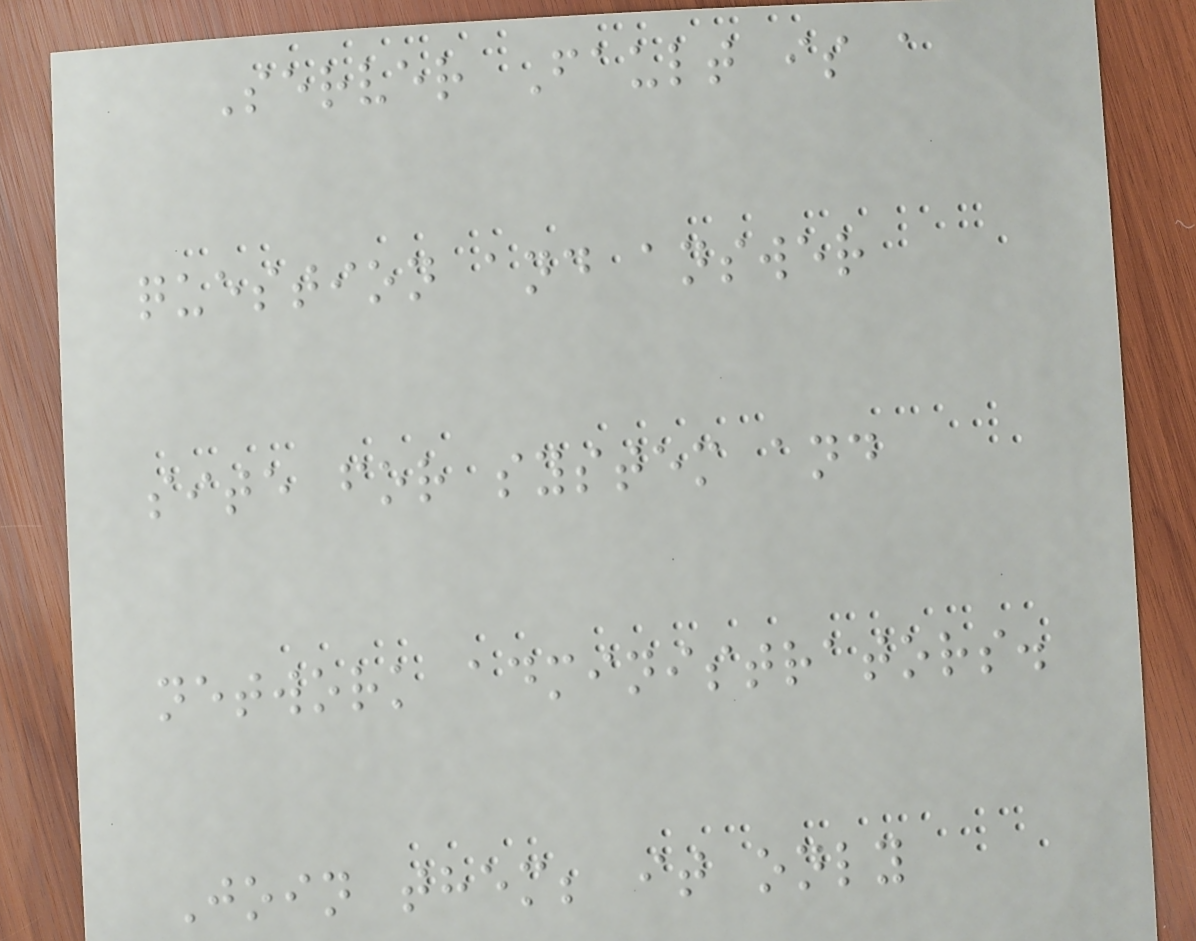Server Fault is a
question and answer
site for system and
network administrators.
Join them; it only
